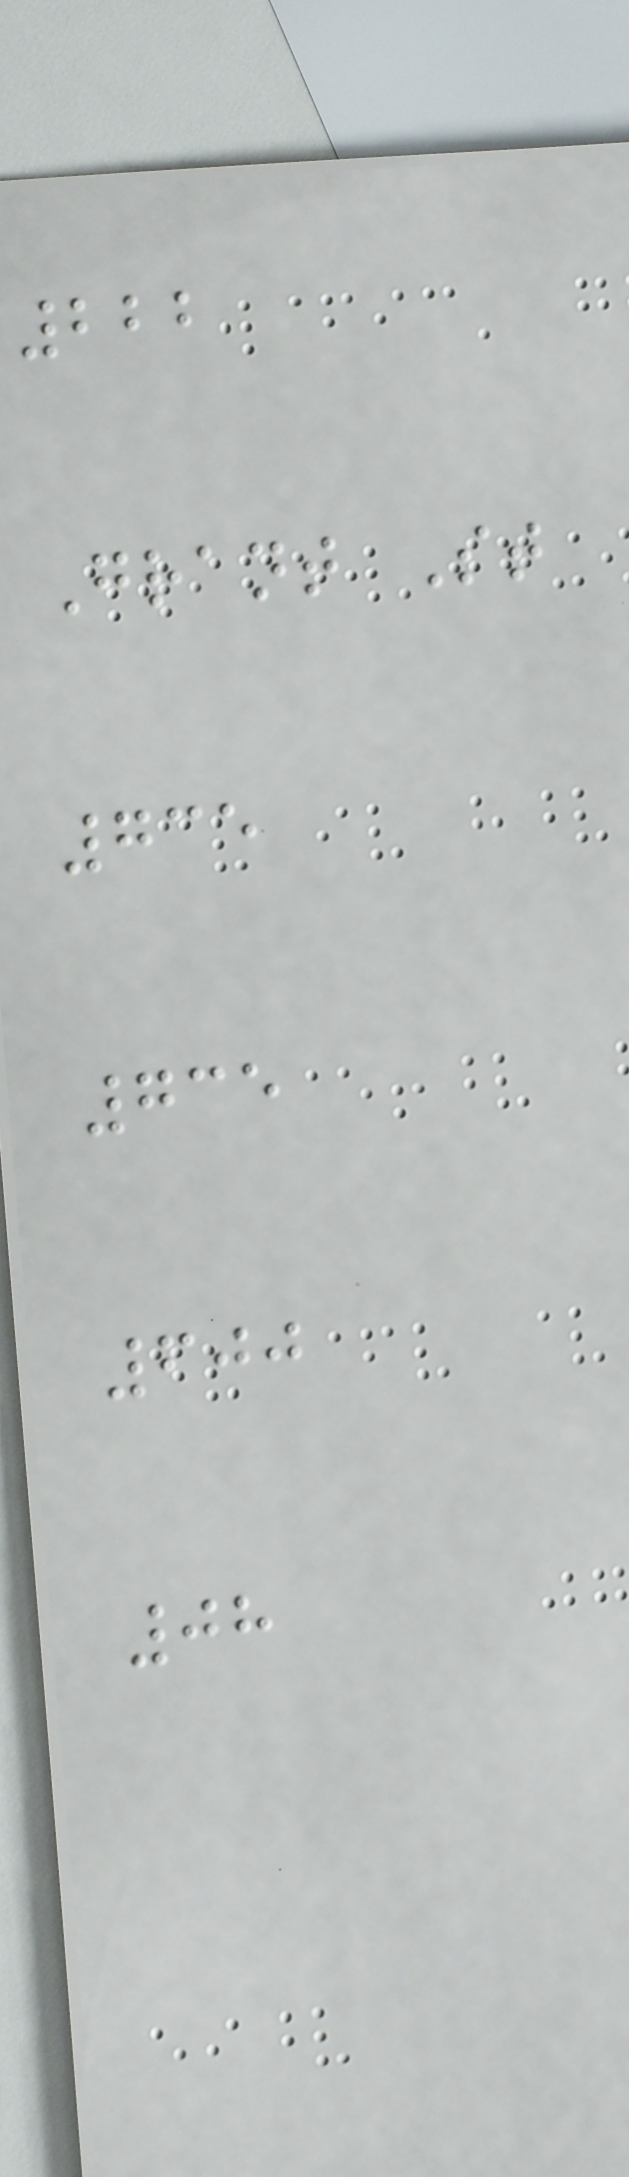222
Grant St
735
735
600
08
